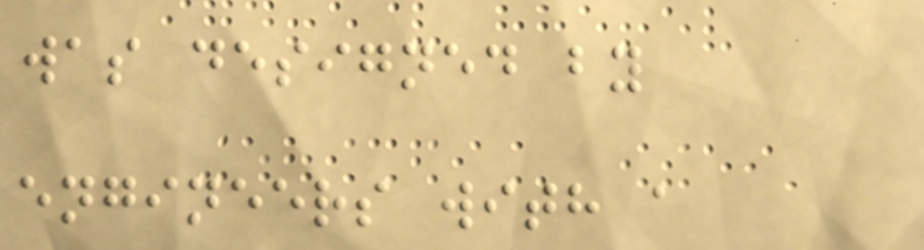was designed by
engineers with a
